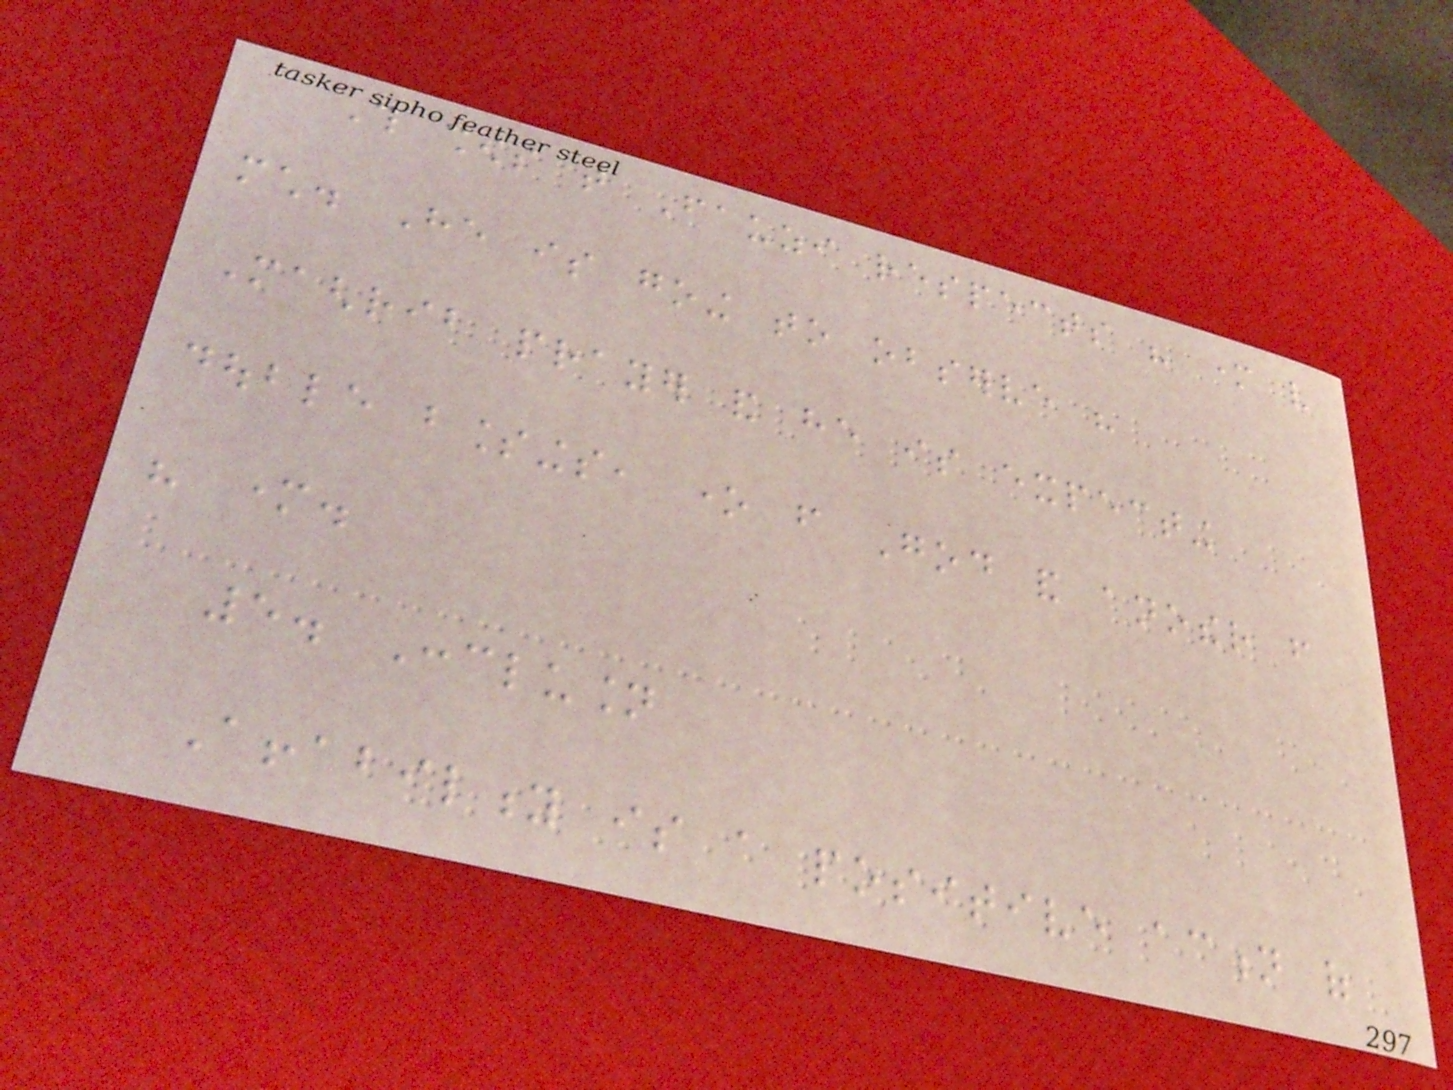This shows that Fauzi respects his mother very
much. He is going to observe his
Maghrib prayer and he is expecting
double blessings, one from God and another from
his mother.
5. Conclusion
Affability is a positive action of
